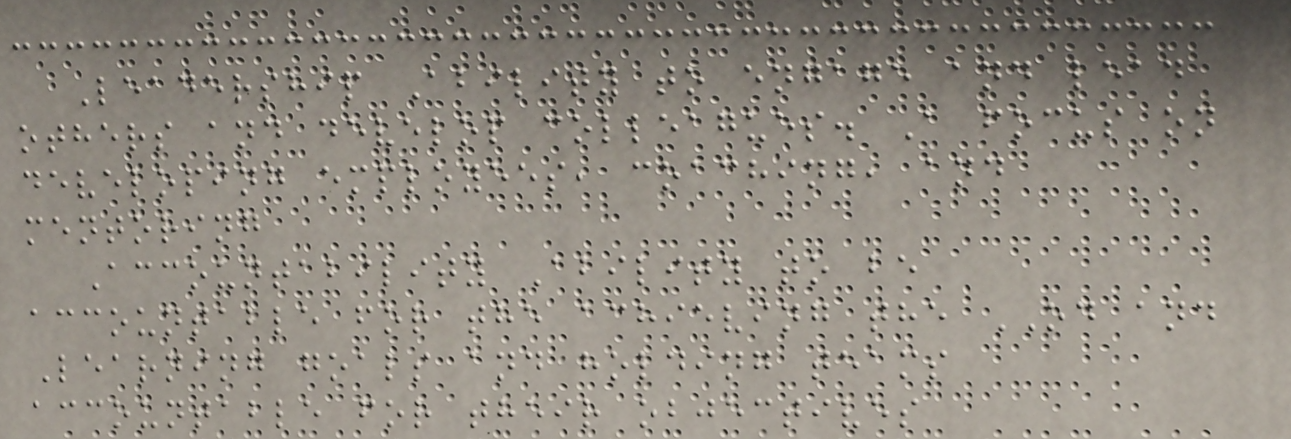Leadership Ability to engage and lead
others and develop colleagues. A focus on
developing employees, coaching, and
mentoring
Accountability Ability to be
accountable for the achieving the OD and
Learning goals and holding teams
accountable for their objectives
